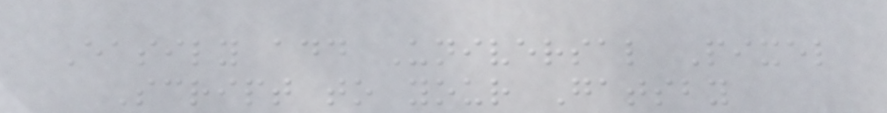Easily add Universal Pixel
Script to your Gatsby
